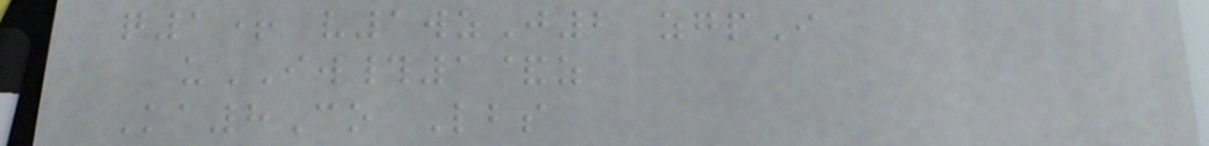q1+ v1wzJ2 zgpI
uIW#1&z
Ka8Co Lbs
